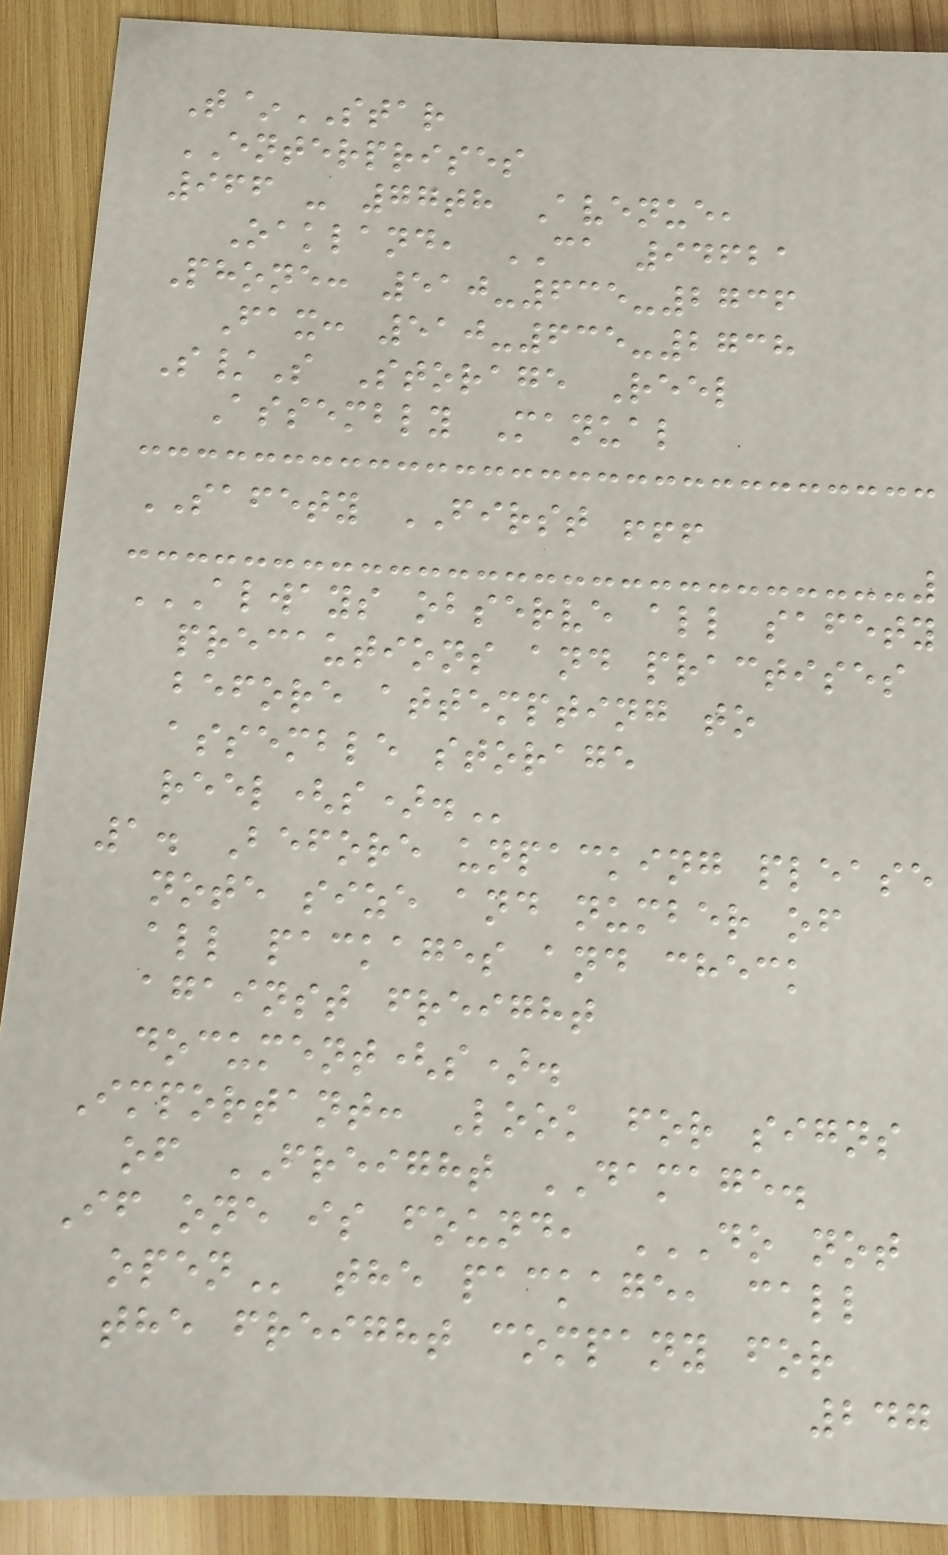T~STAR
ENTERPRISES
966 - 77th Avenue,
Oakland, CA 94621
Phone: 510-635-2736
Fax: 510-635-2738
S/S Storage Reel
Assembly Manual
SAFETY FIRST !!!
ALWAYS OBSERVE ALL SAFETY
PRECAUTIONS AND PRACTISES
BEFORE ATTEMPTING TO
ASSEMBLE STORAGE
REEL(S).
1. Before unpacking please
note size and number of
all packages and check
against freight
document(s).
Important: Look for signs
of FREIGHT DAMAGE.
If one is found, DO NOT
OPEN the package, call
the freight company for
247
